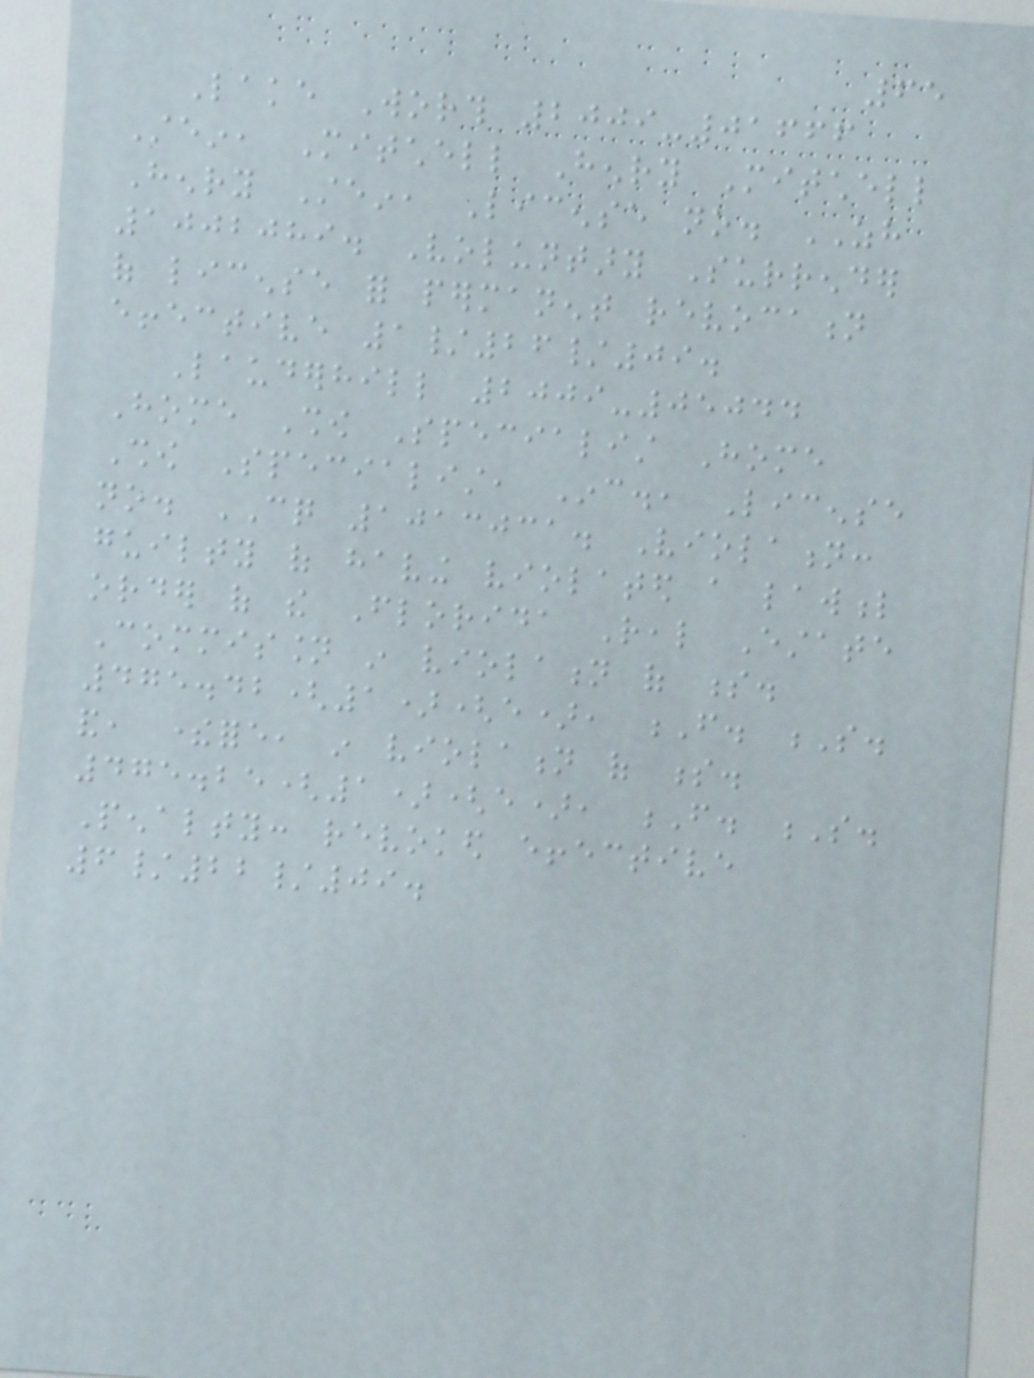65
Lake Worth 2009-01666
Stein, Mitchell Henry Mitchell
Henry Stein, License no. ZH
1002089. Voluntary Surrender
of license for permanent revocation
effective 1/26/09.
Lauderhill 2009-05044
Home Show Specialist Home
Show Specialist, Inc., License
no. CQ 1013031. Violation:
guilty of having violated a lawful
order of the Florida Real Estate
Commission in violation of s.
475.42(1)(e), F. S.
and, therefore, in violation of s.
475.25(1)(e), F. S.
Penalty: revoked effective
6/22/09.
